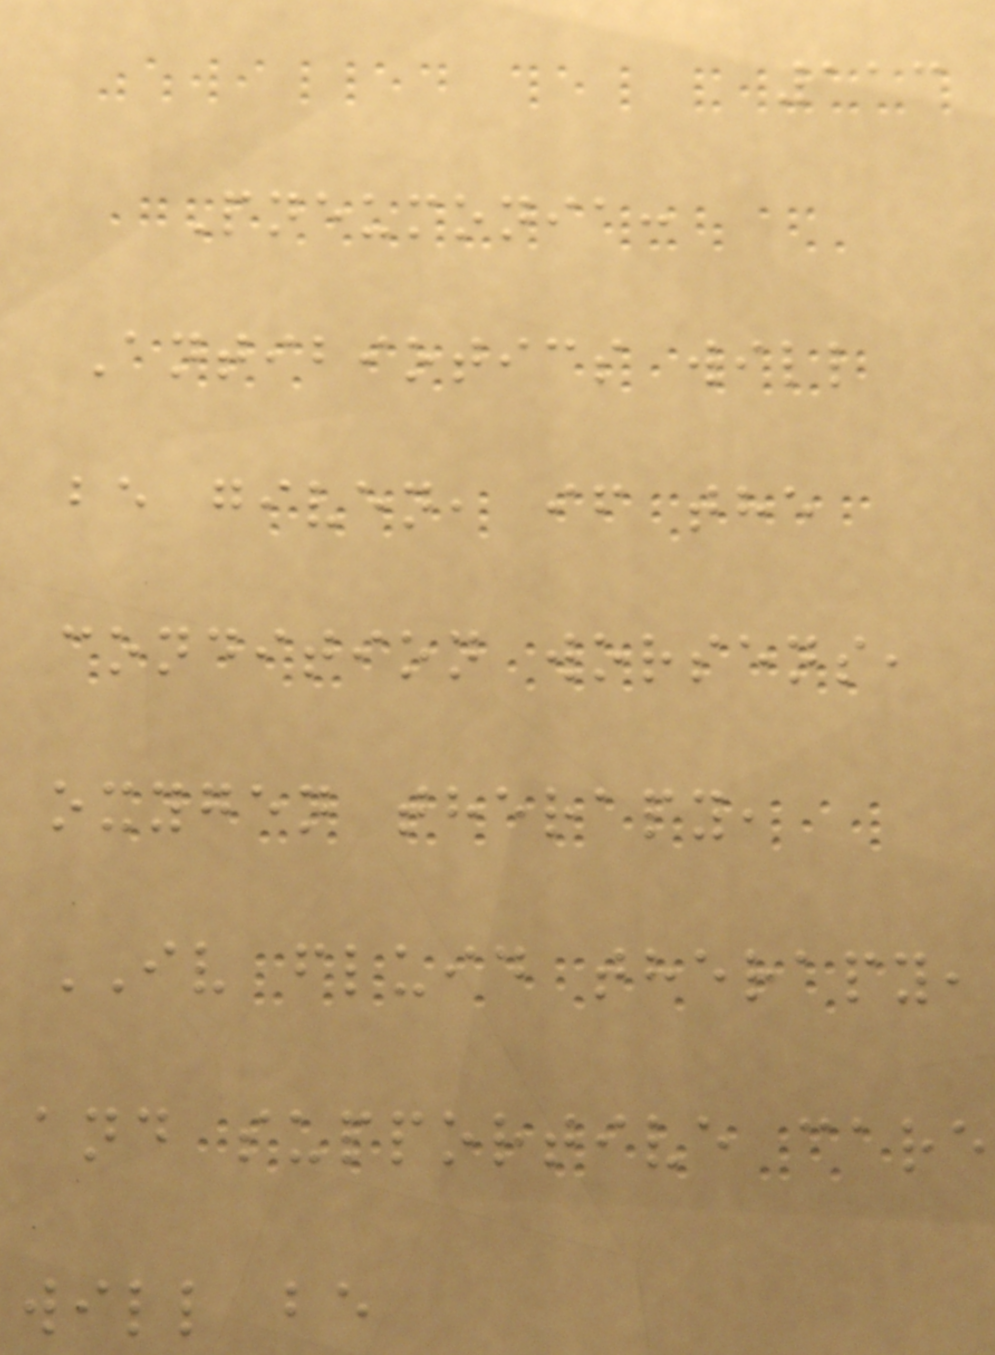113
Pneumonia:
Antibiotics will
be given, if the
condition worsens,
oxygen therapy,
IV fluid therapy,
and supportive care
will be
